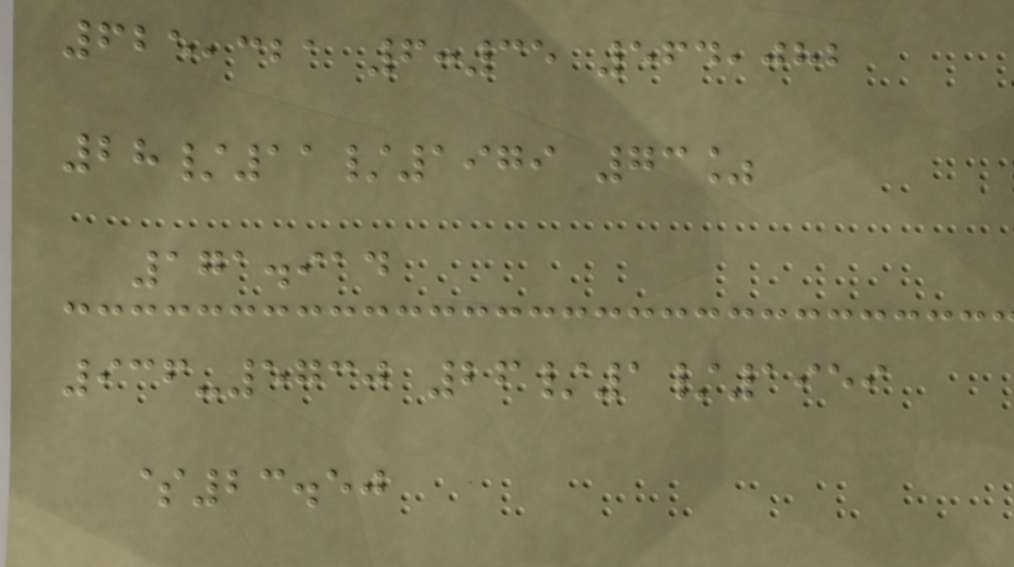625,321 6:35 564,082
28/11/1979 73%
171.914
936-5730 26/1/1959
$23.50
